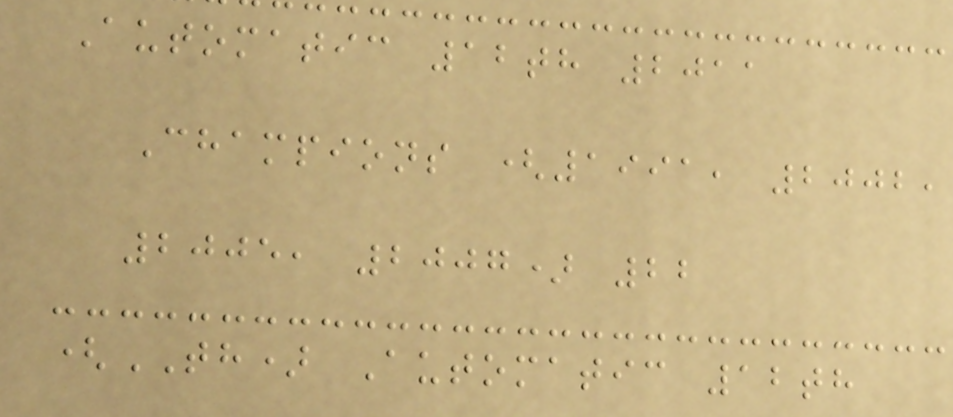Automatic 12th 2011
Champions (1991, 2002,
2005, 2007) 22
(TH) Automatic 12th
